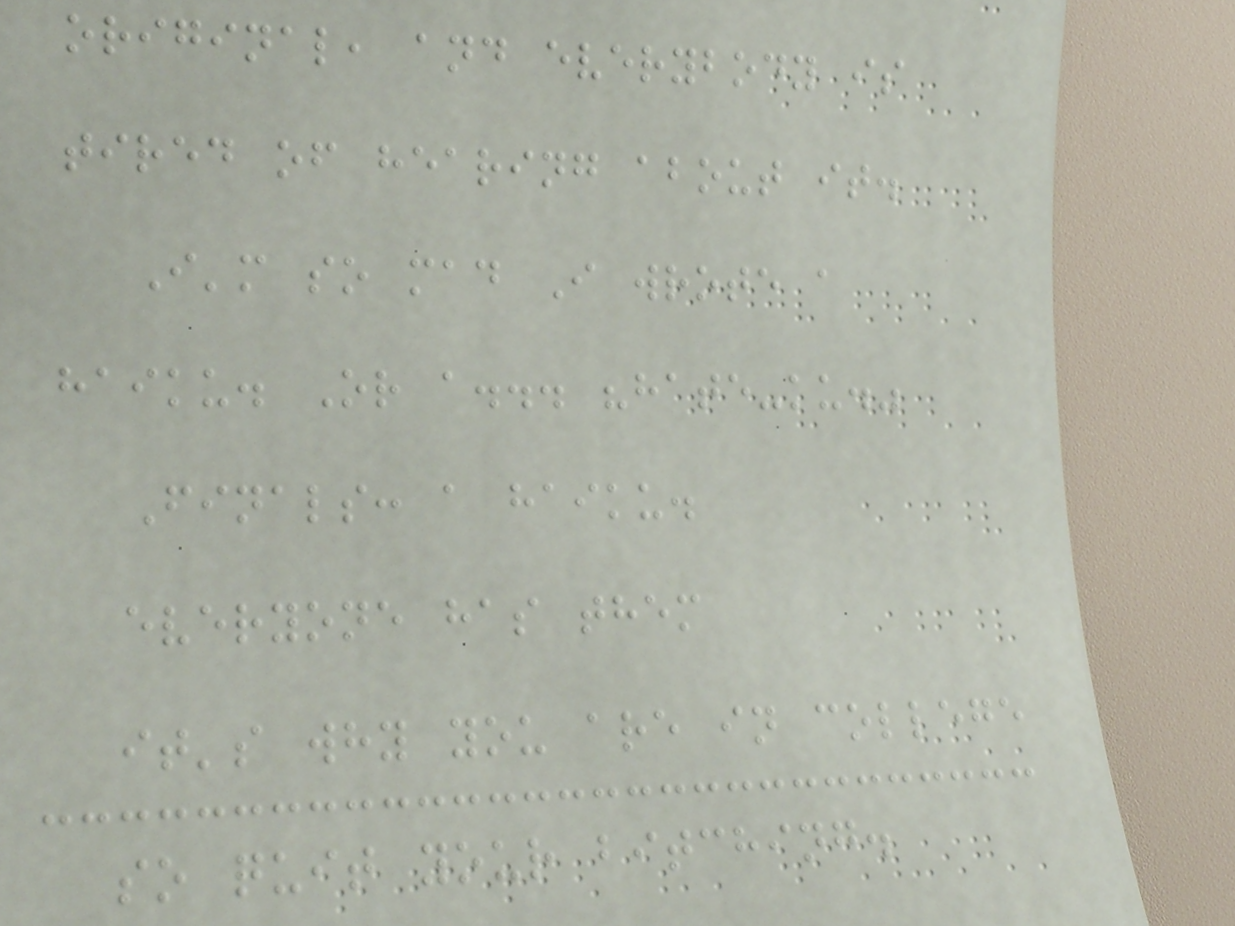original, and everybody is
tired of hearing about it.
I'm so mad I wrote a
haiku. Or a... "hate-ku."
Finals: a haiku.
everyone has them
it's why you are in college
so quit your bitching.
